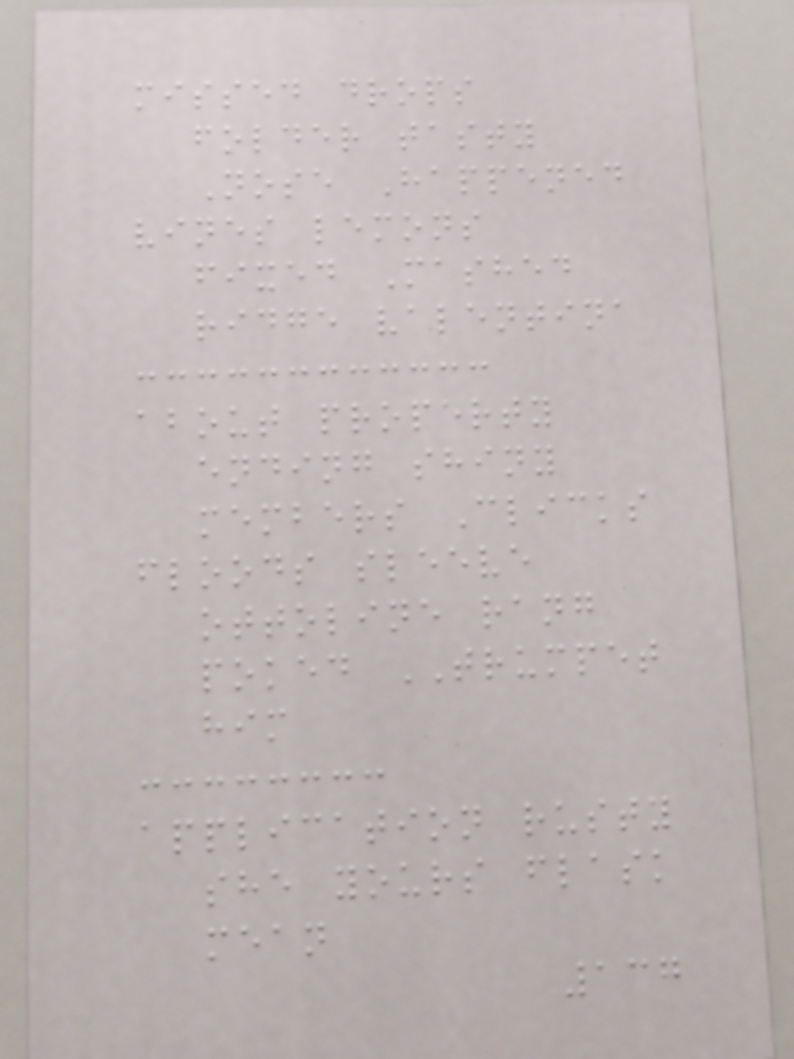missed drops
folder tasty
Nose Happened
vines lemons
fixed Mashed
ridge valentina
about property
ending shiny
members Clicks
floods sleeve
ottoline rang
poked TRUMPET
him
application rusty
she yours flask
mean
137
